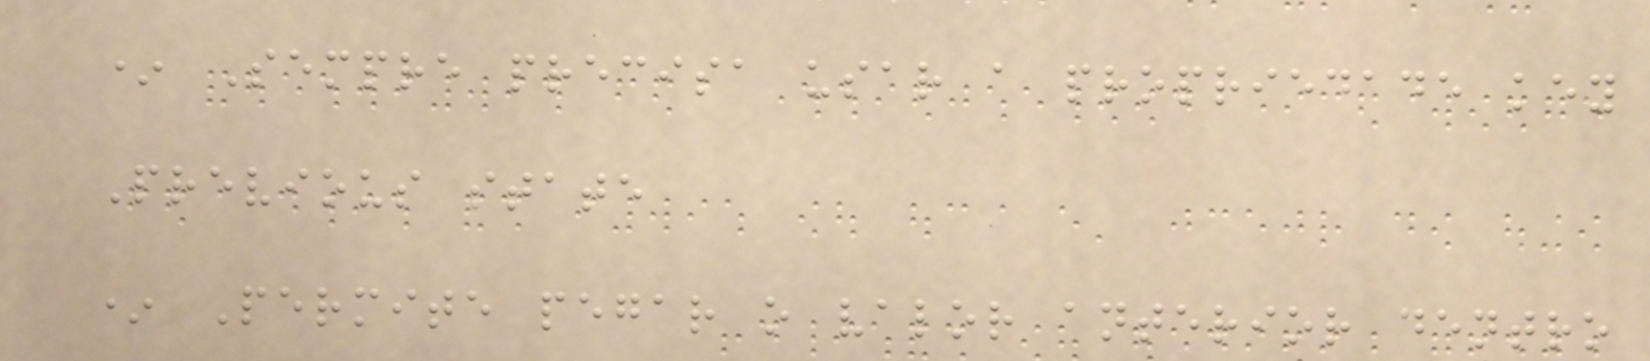* Sempre precisa usar a propriedade key
Previous state
* Permite pegar o valor anterior dentro
